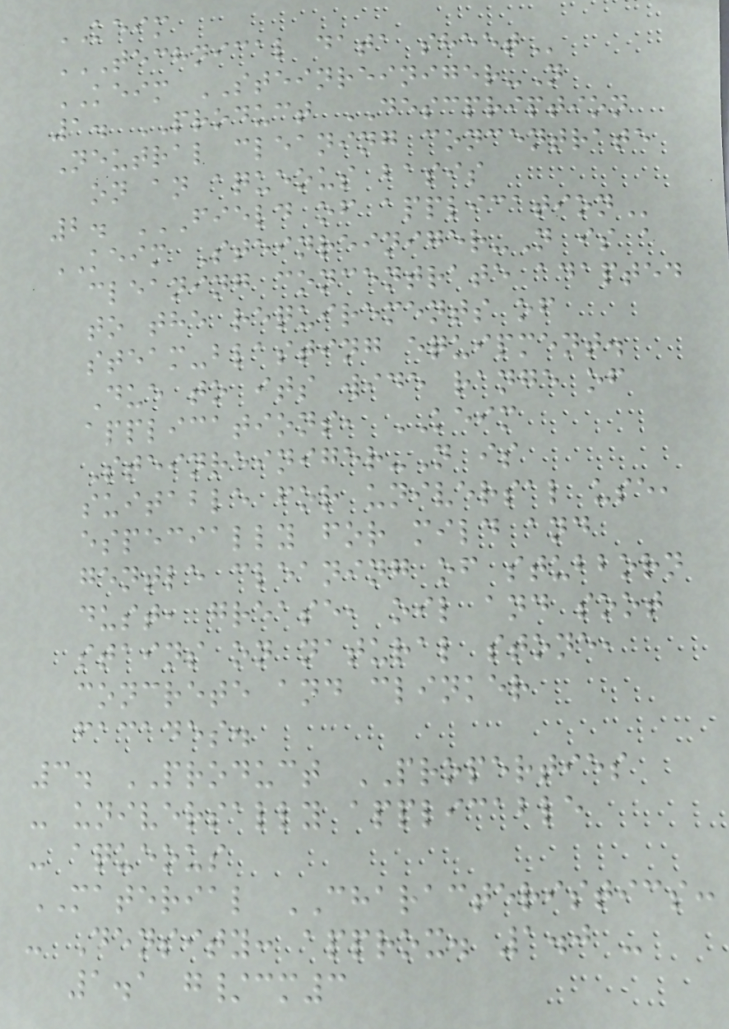KEIM
TECHNICAL DATA SHEET
KEIM STEINREINIGER-N
1. PRODUCT DESCPRIPTION
Neutral cleaning concentrate
on an aqueous basis
2. FIELD OF APPLICATION
KEIM Steinreiniger-N is a
cleaning concentrate adapted
to the requirements of
steam-blasting equipment.
Due to its wide range of
applications, KEIM
Steinreiniger-N is
suitable for universal use,
especially for mild and
gentle cleaning of stubborn
dust, grease, oil and soot
stains on natural stone,
concrete and clinker
facades.
3. PRODUCT PROPERTIES
- universally applicable
- aqueous
MATERIAL CHARACTERISTICS:
- Density: approx. 1.0 -
1.1 g/cm3
